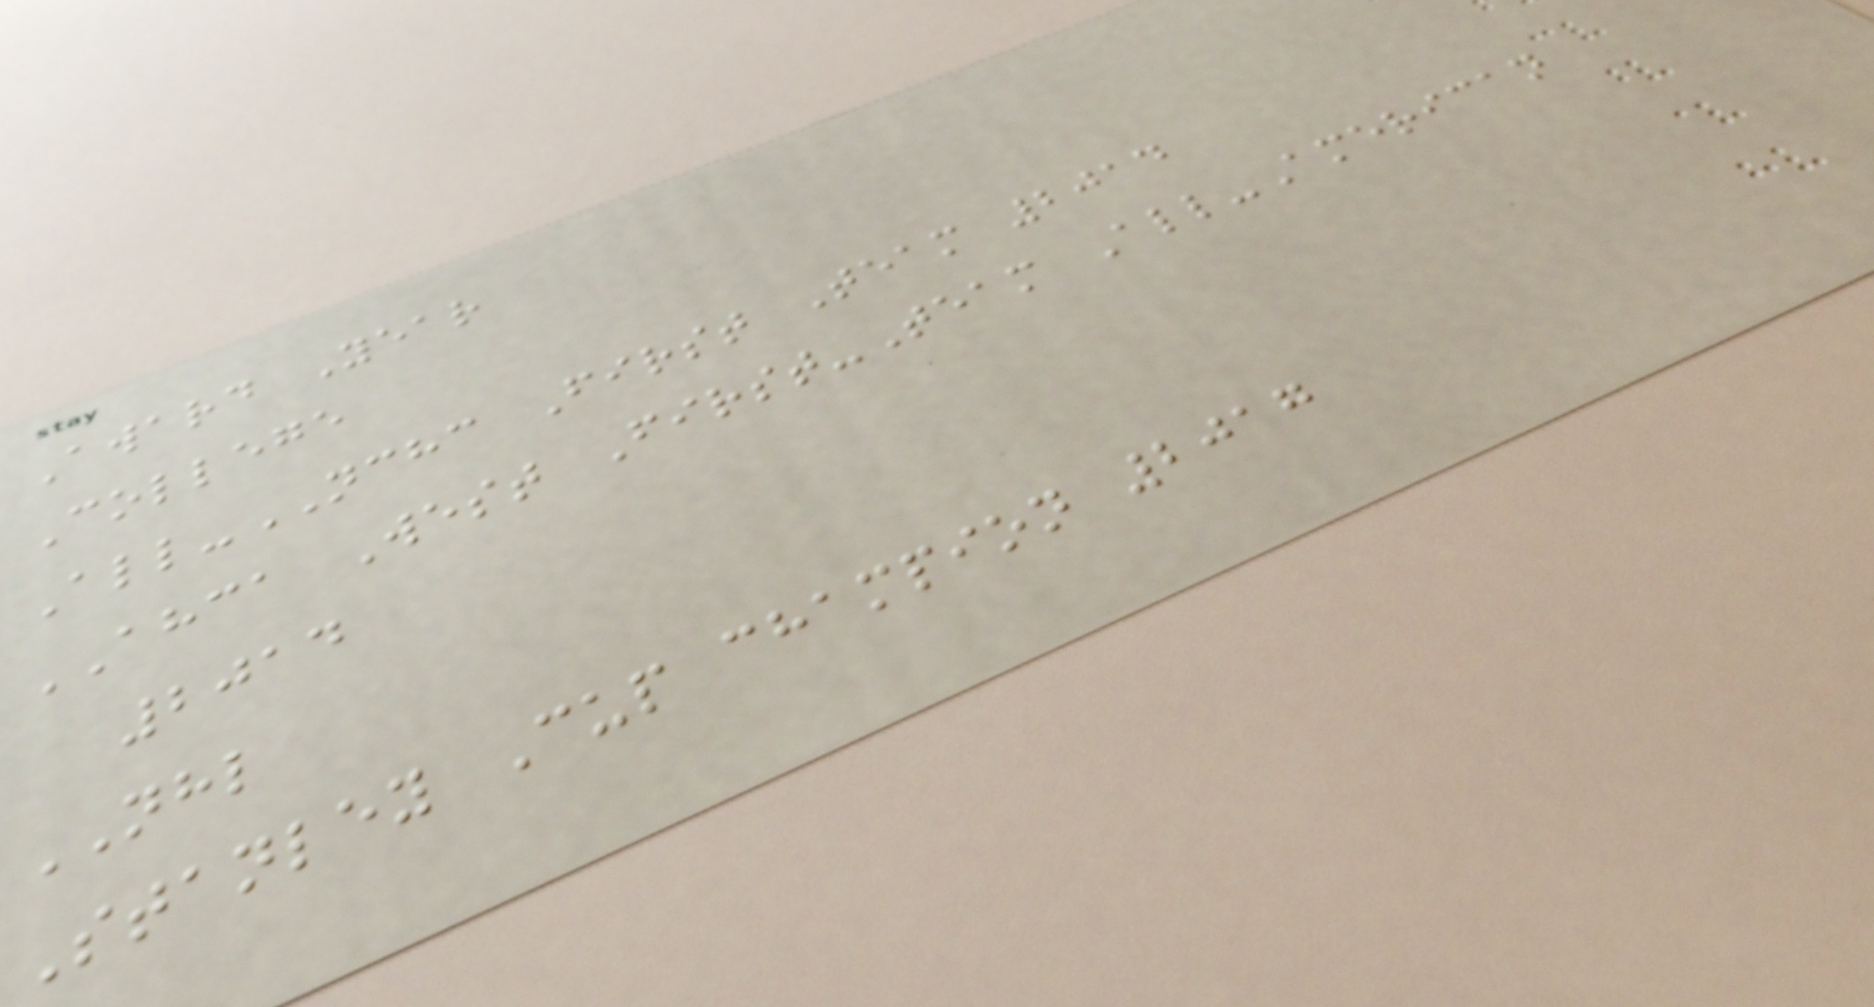Award Year
College
All-NCHC First Team 2014
AHCA West First-Team All-American
2014
NHL
Stanley Cup champion 2017
